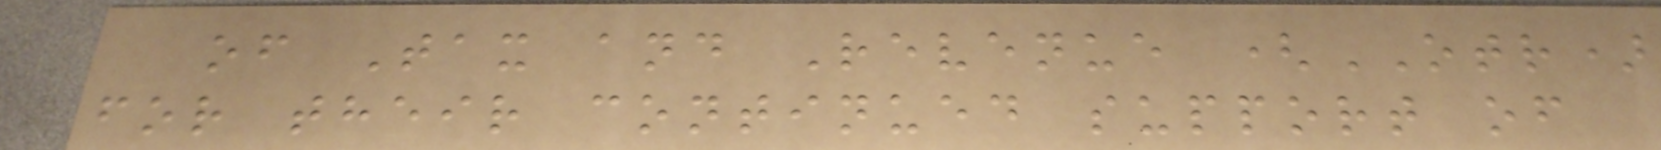of Tax and Revenue (OTR)
for their continued support of
